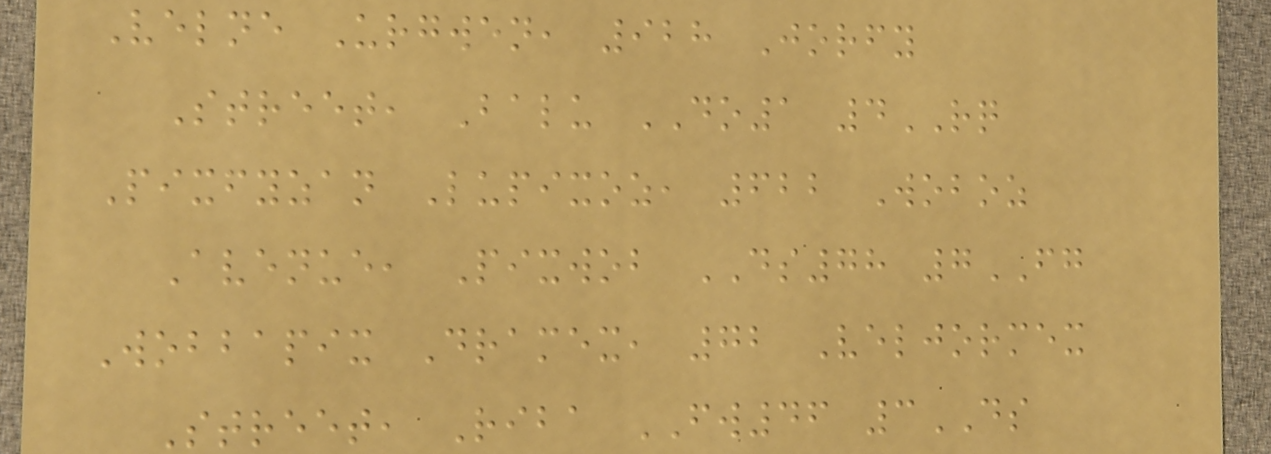Velne Urgwen, 928 Jorfy
Street, Balu DO1 4RQ
Pixfyzan Lupixoz, 622 Woboz
Avenue, Pixwob DS78 7FG
Wobbapix Dramex, 72 Veljormex
Street, Riba FW46 3DS
